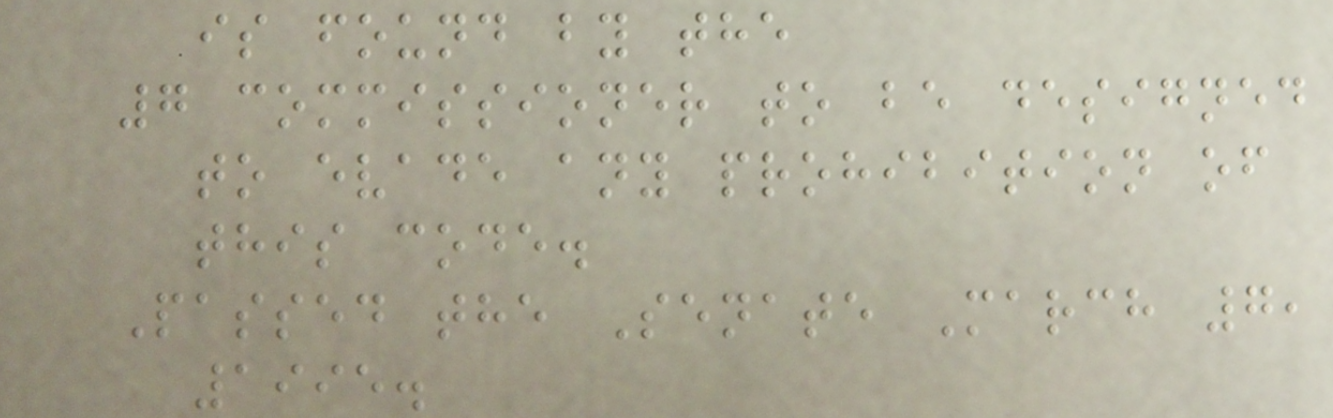is found by the
7 commissioner to be designed
to evade any prohibition of
this code.
Passed the Senate March 7,
1995.
